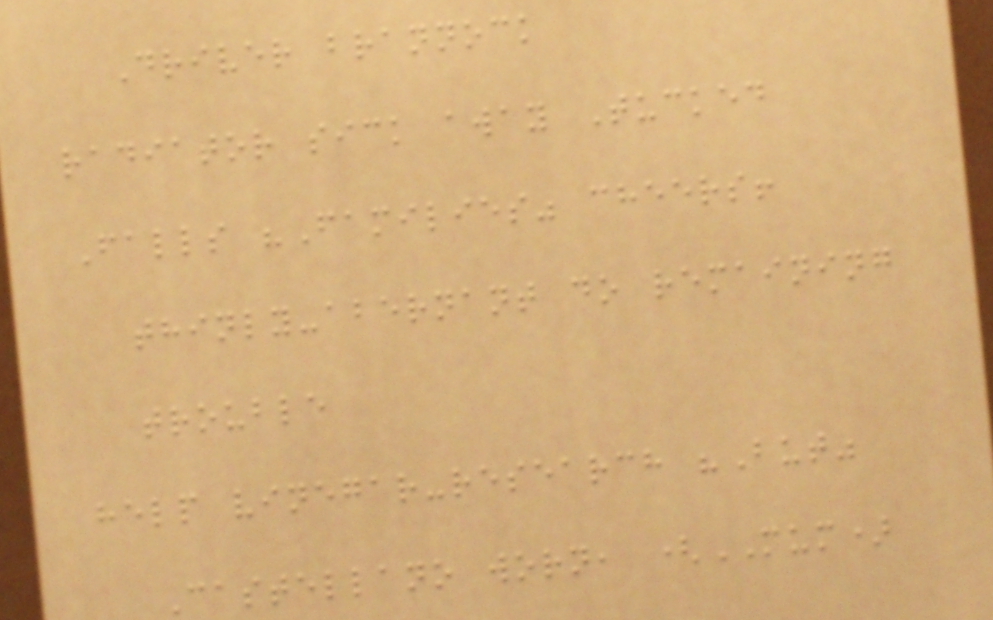Driver brannock
radiator sick away Tucked
Falls "Families" cheers!
thinly-abernant do remaining
trouble
help vinegar-research "But"
Castellano worn, (MUM)
